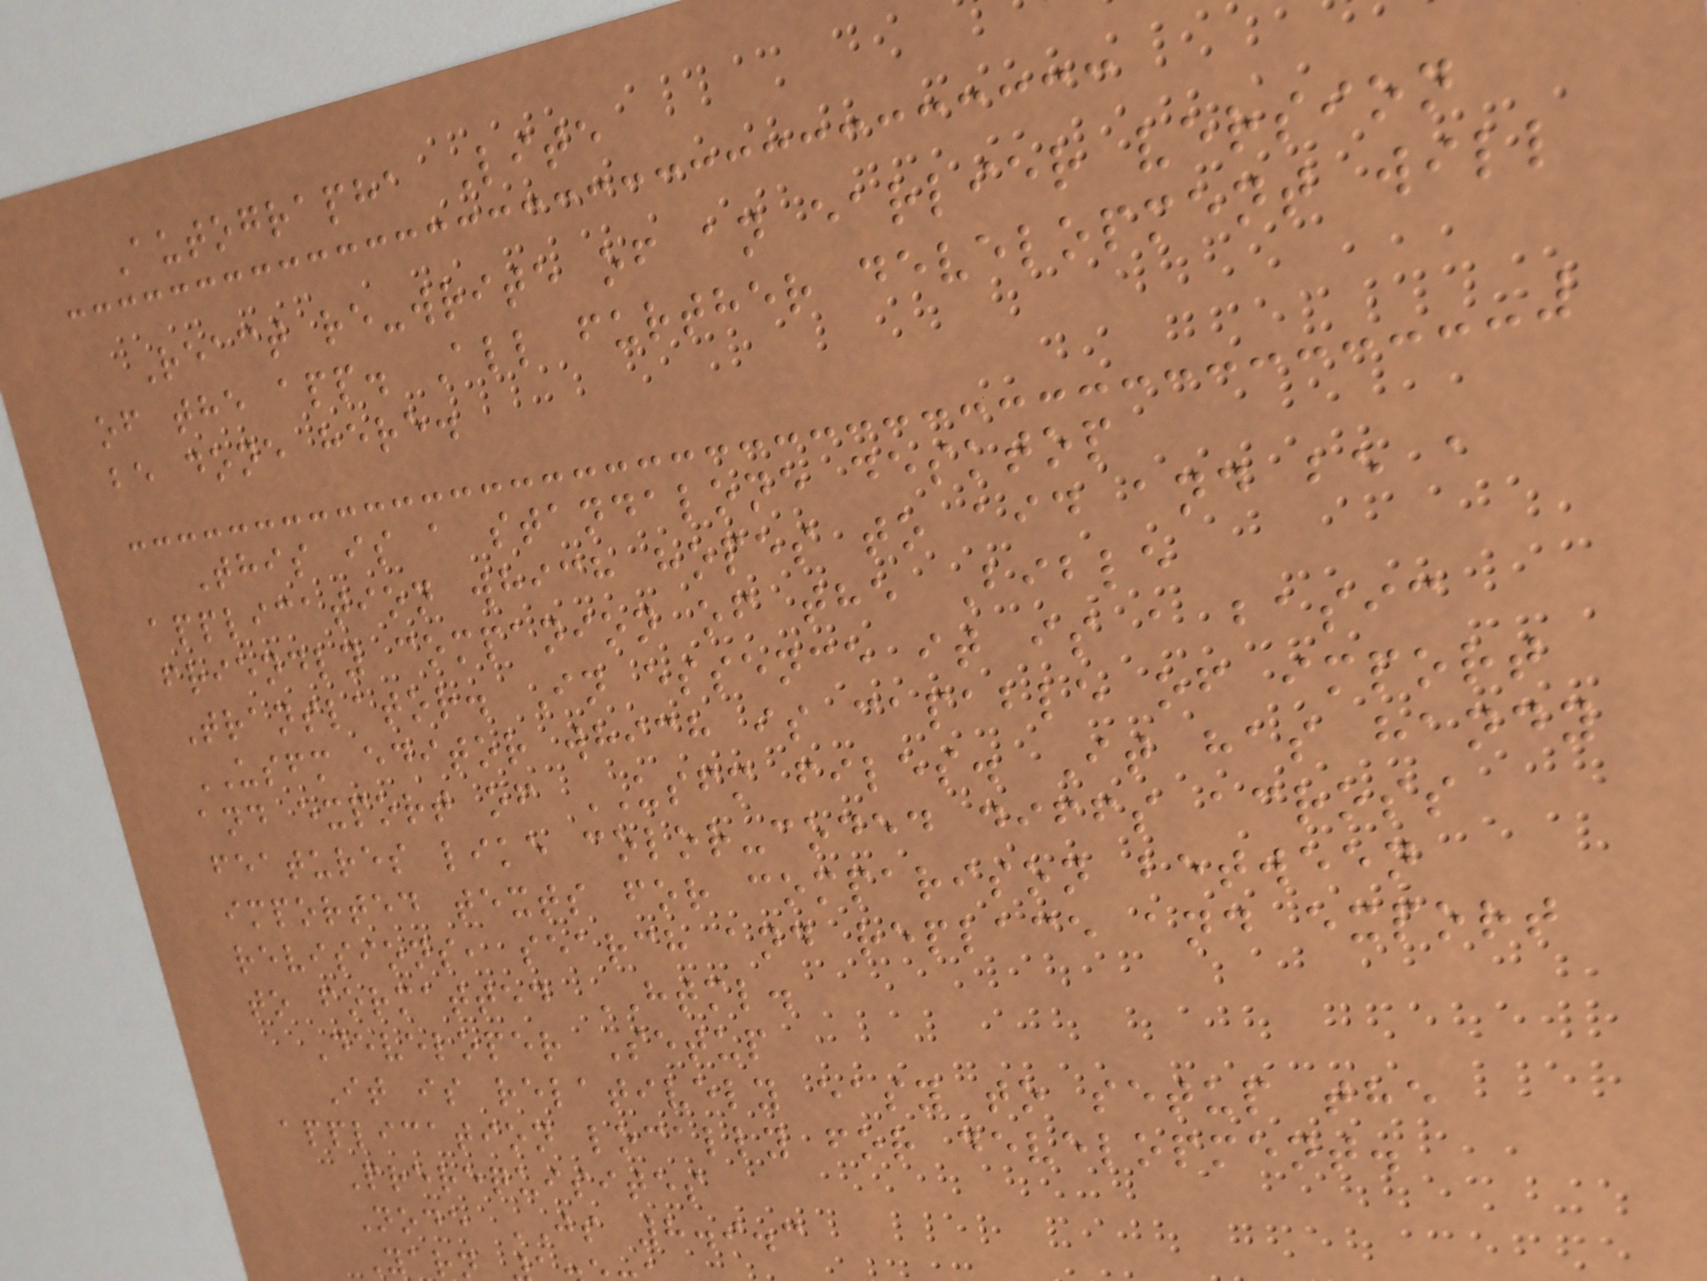Autographa Lite
React re-write of an earlier version
of the app. All further development will
be done here.
This is a standalone desktop
application which hopes to aid and be a
friendly companion of the Bible
Translator. In essence it is a basic
USFM editor which is capable of import
and export of USFM files. It has handy
features like color-coded diffs across
imported texts for comparison between
revisions, search and replace and export
to formatted HTML.
Developer Setup
It is relatively easy to setup the
application locally for development.
Prerequisites
Node JS 8.9.3
Yarn
